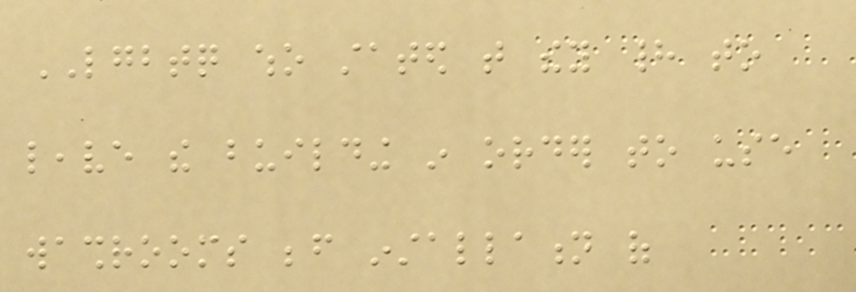LGBTQ who stated that they had to
leave the building in order to use
washrooms before installation of
